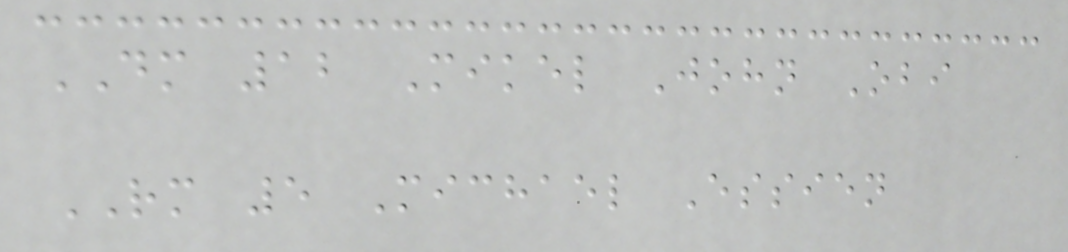DM 12 Mikel John Obi
RM 5 Michael Essien
